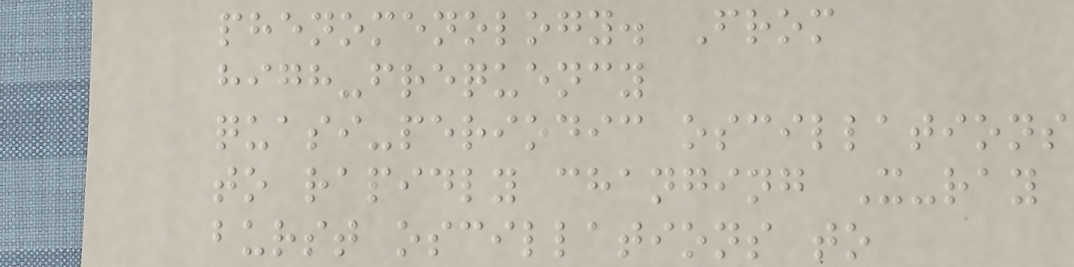phenomenology. From
high-frequency
quasi-periodic oscillations
to rapidly changing X-ray
burst oscillations to
